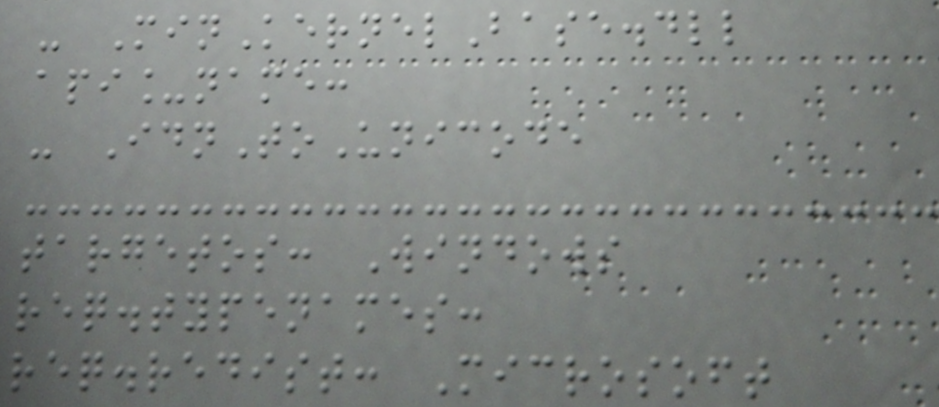- MinKernelBase.dll
api_name:
- IdnToUnicode
targetos: Windows
req.typenames:
req.redist: Microsoft
